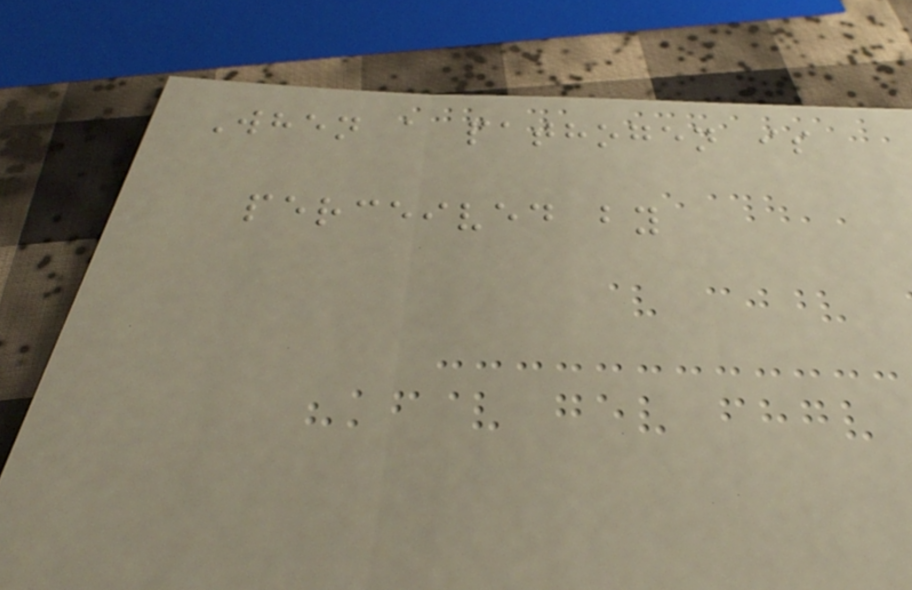When a pathogen is
perceived by
